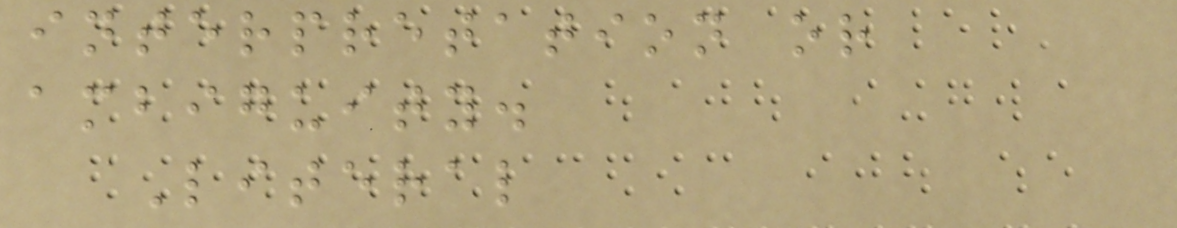interpretation or
ambiguity.
Literal
